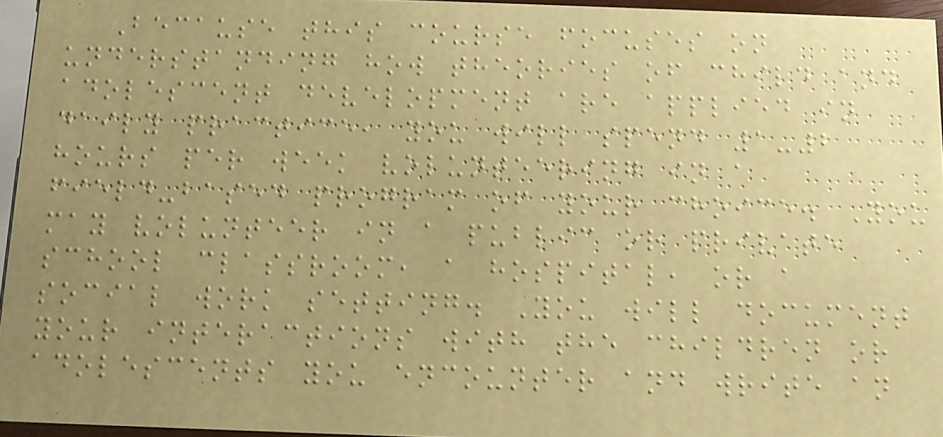Because this course focuses on
understanding how theories of child and
adolescent development are applied in
daily practice, you will spend 1-2
hours per week volunteering in a
field-based program of your choice. You
may volunteer in a public or private
school classroom, a hospital, or a
social work setting. You will document
your interactions with the children or
adolescents you encounter and write an
